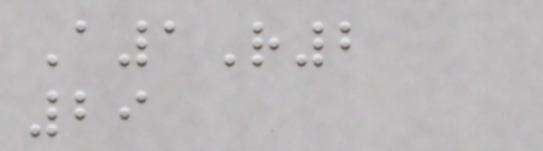A1R2
29
